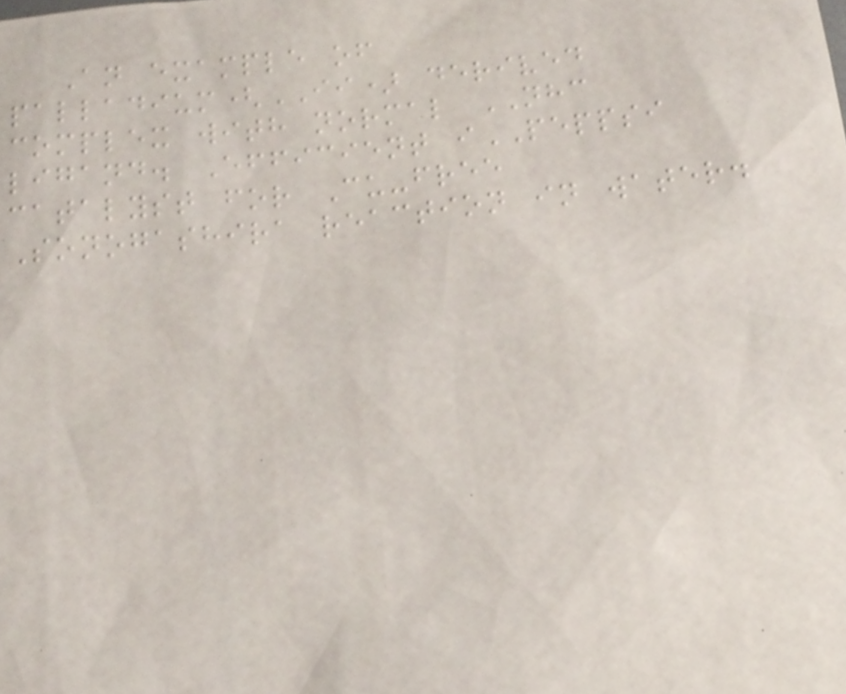An example of
palladium(II) derived
complex with normal NHC
ligand. Efficient iPEPPSI
catalyst for Cu-free
Sonogashira reaction in water.
